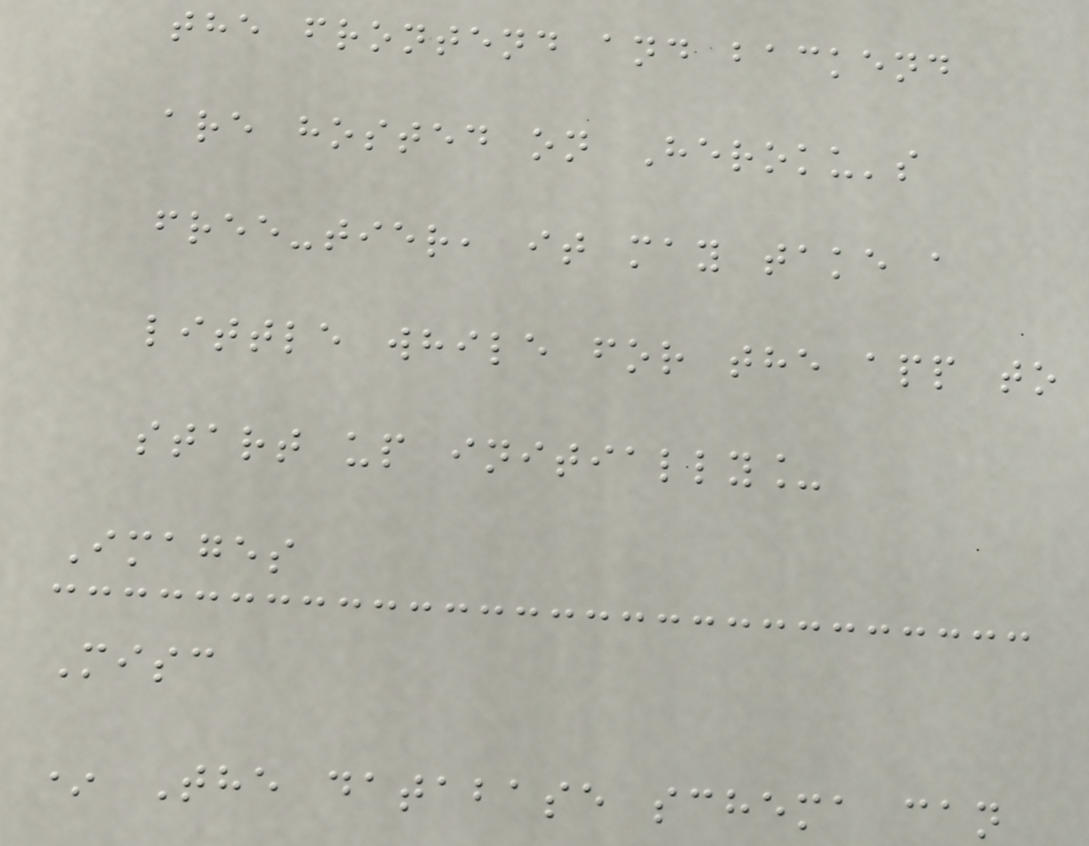the frontend and backend
are hosted on Heroku's
free-tier, it may take a
little while for the app to
start up initially_
Images
Misc
* The database schema can
